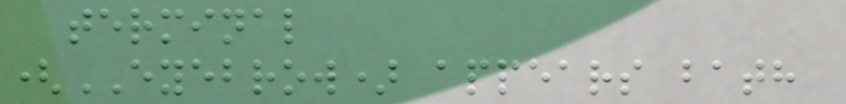terminal
(EYEBROW) appears bath
